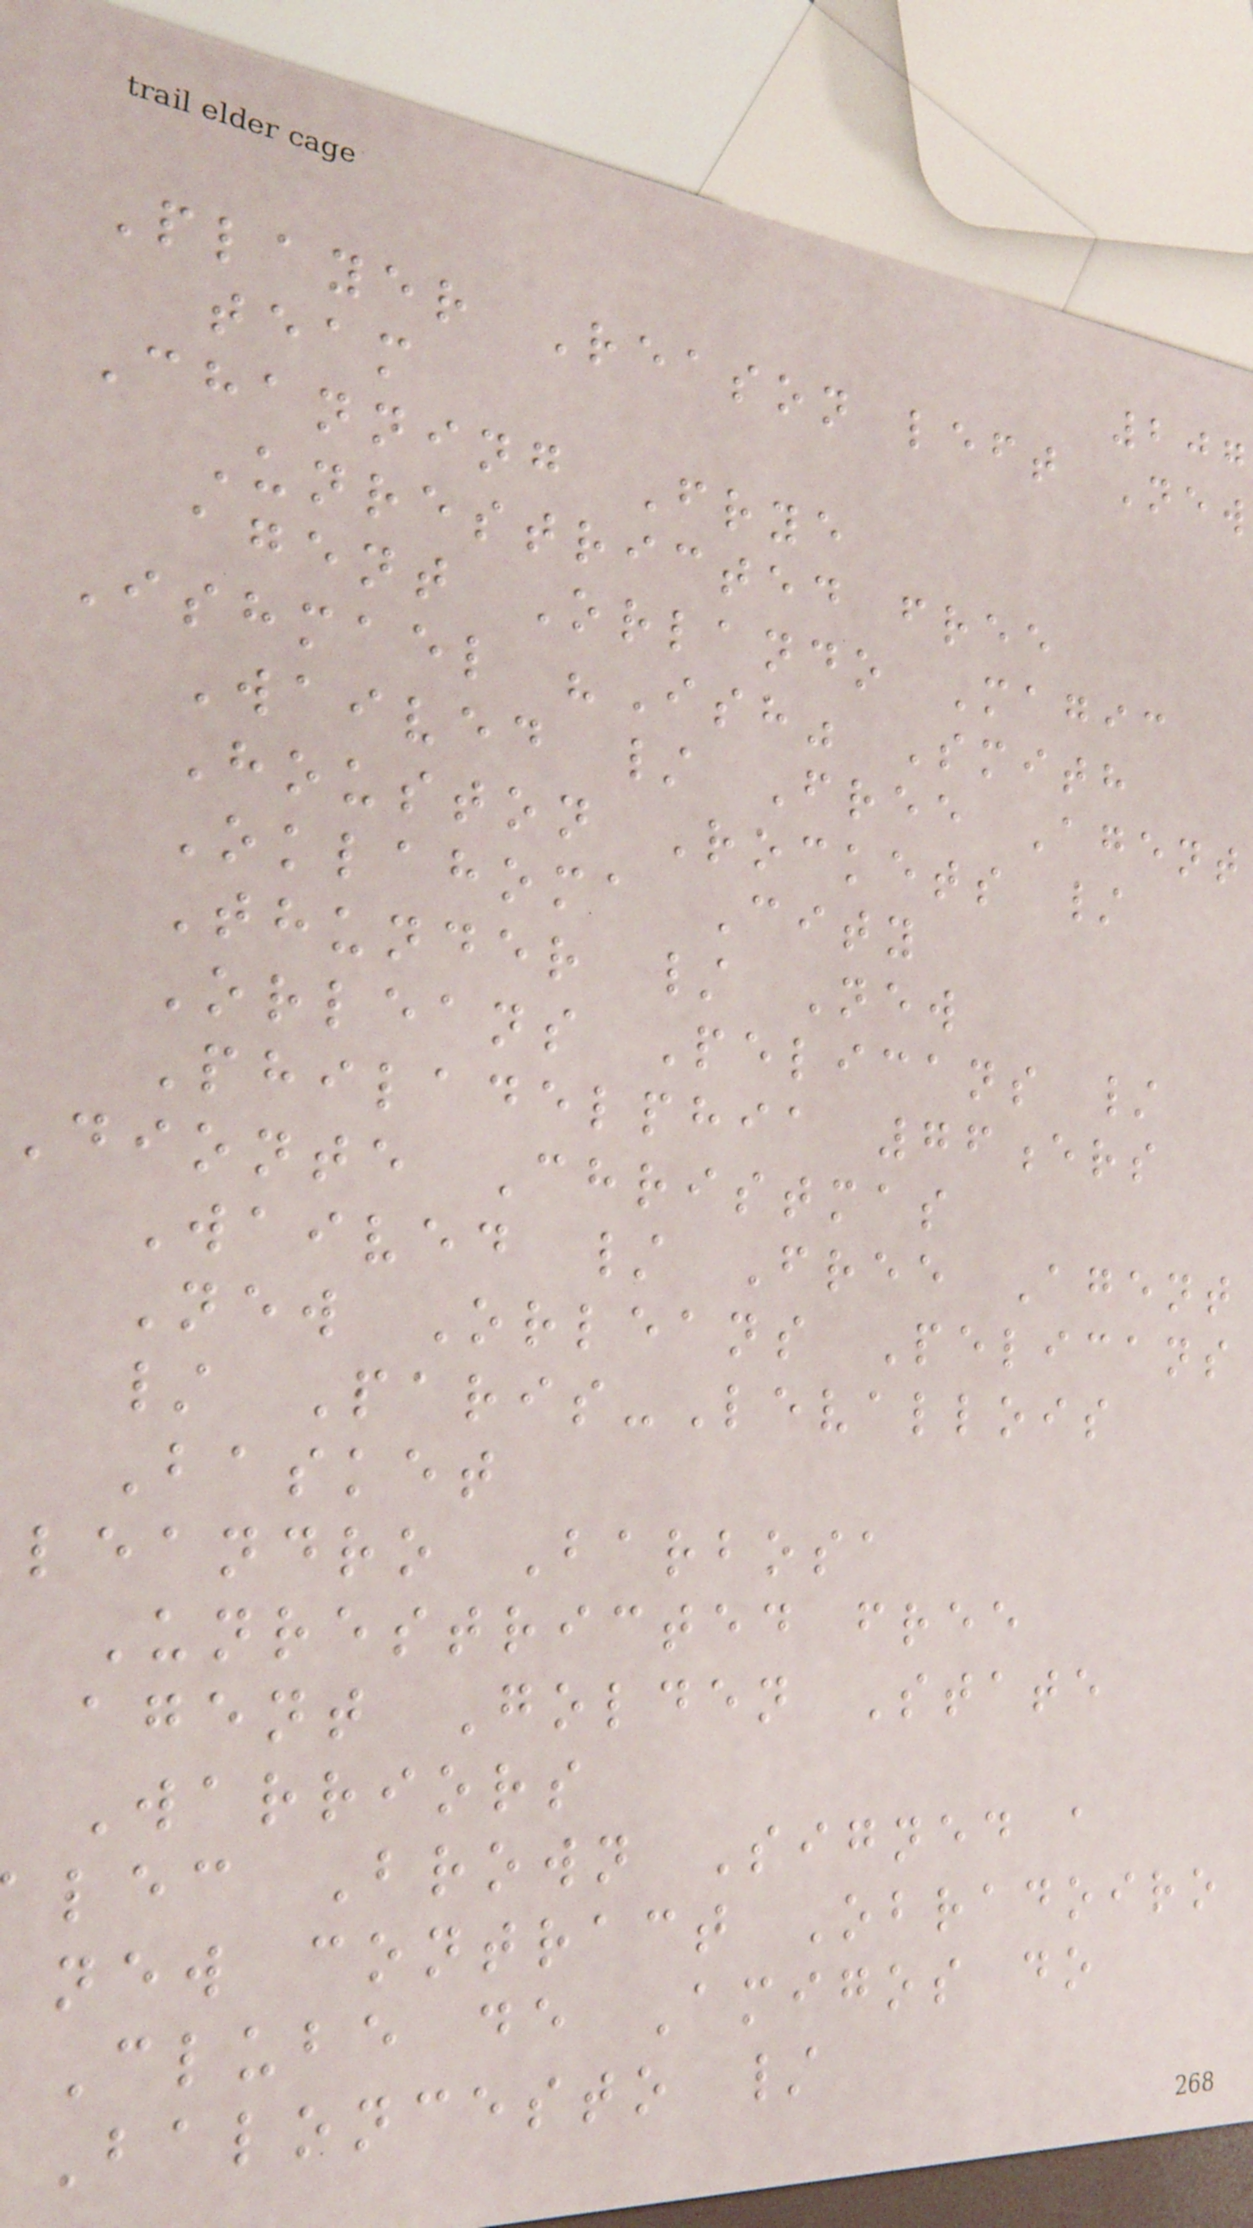207
Player Reason left New
team
Channing Frye
Unrestricted free
agent Orlando Magic
Ishmael "Ish" Smith
Waived / Free Agent
Houston Rockets /
Oklahoma City
Thunder / New
Orleans Pelicans /
Philadelphia 76ers
Dionte Christmas
Waived / Free Agent
New Orleans Pelicans
/ Paris-Levallois
Basket
leandro Barbosa
Unrestricted free
agent Golden State
Warriors
lec Brown Signed a
new contract Obradoiro
Clube de Amigos do
Baloncesto /
